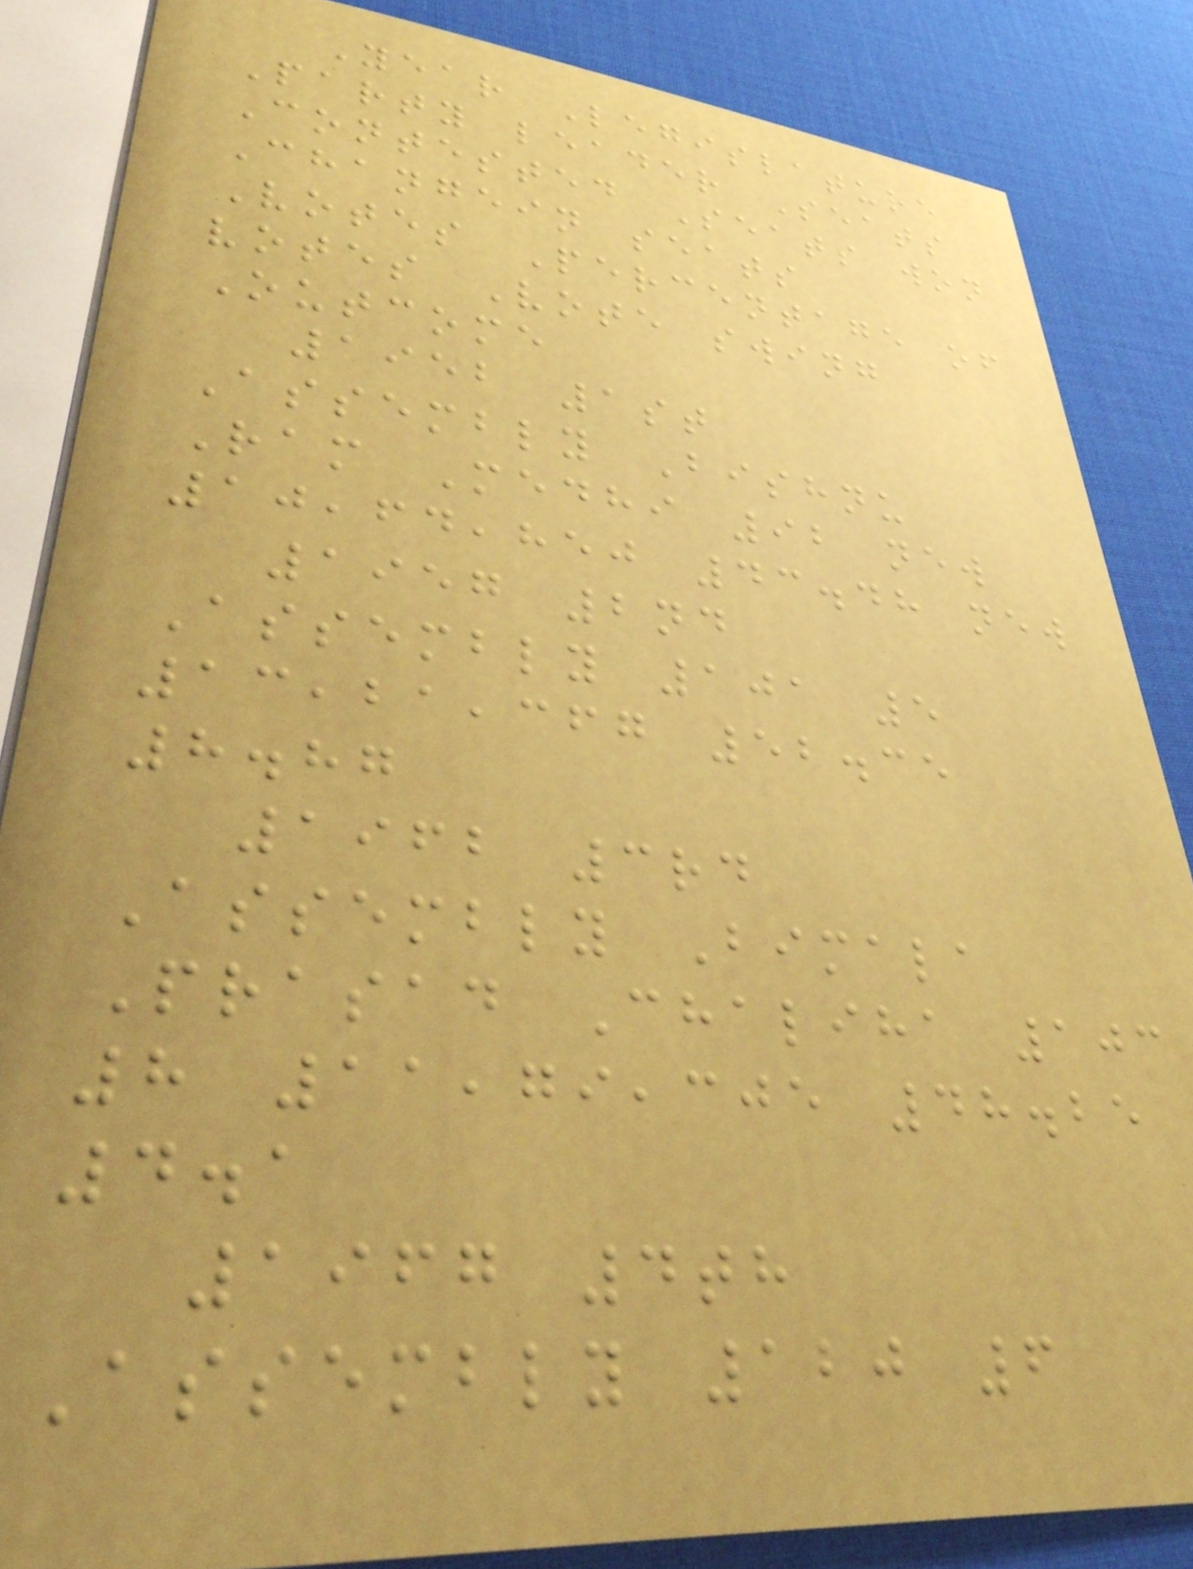Year Legislature
Party leader Seats
Contested Seats won
Changein seats
Votes Percentage of
votes Vote swing
Outcome
1952 1st
Assembly Bishnu
Ram Medhi 92 new
10,64,850 43.48 new
1957 2nd
Assembly 101 5
13,21,367 52.35
8.87
1962 3rd
Assembly Bimala
Prasad Chaliha 103
8 11,79,305 48.25
4.1
1967 4th
Assembly 120 6
